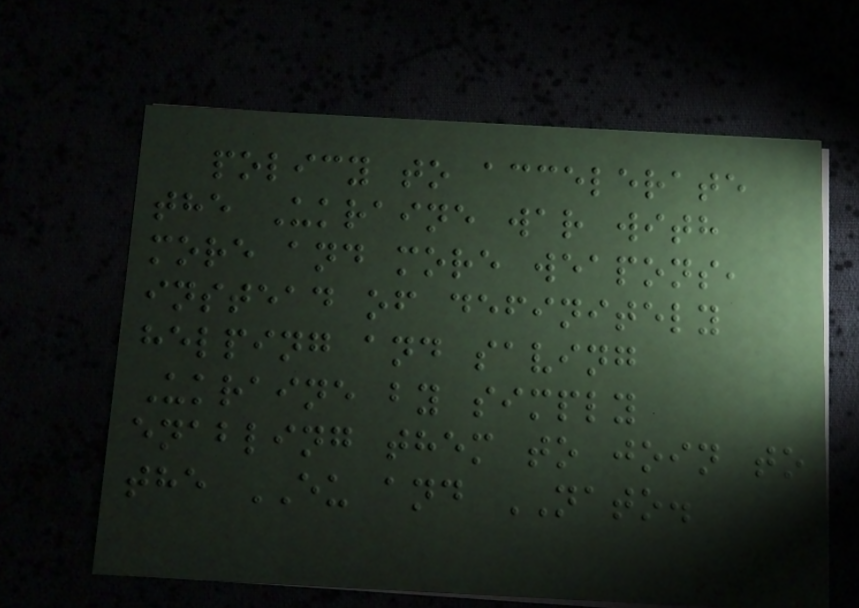policy to accelerate
the Ukraine war with
more and more weapons,
instead of definitely
helping and saving
Ukraine by simply
enabling them to join to
the EU and NATO.
